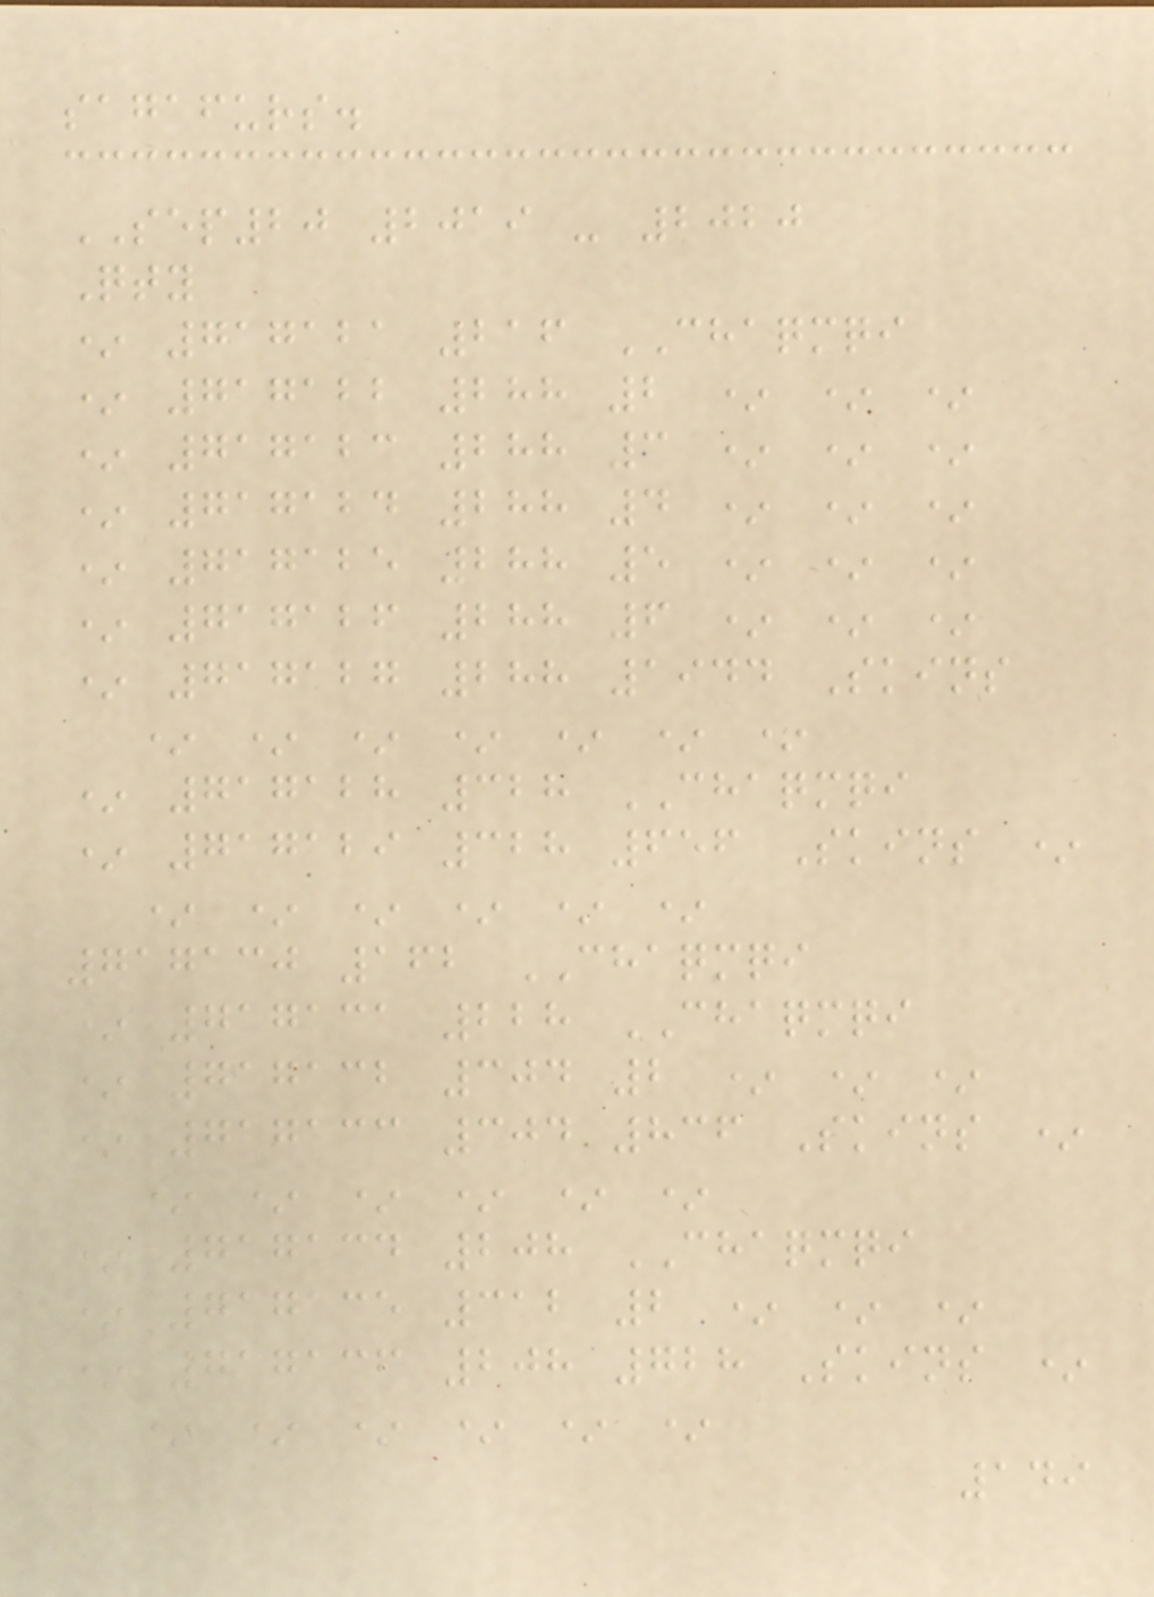sagafurs.
SEP20 2019 - 2020
Qty
* 717121 216 CHAQMQI
* 717122 288 2 * * *
* 717123 288 3 * * *
* 717124 288 4 * * *
* 717125 288 5 * * *
* 717126 288 6 * * *
* 717127 288 1944 Skins
* * * * * * *
* 717128 328 CHAQMQI
* 717129 328 656 Skins *
* * * * * *
717130 162 CHAQMQI
* 717131 228 CHAQMQI
* 717132 304 2 * * *
* 717133 304 836 Skins *
* * * * * *
* 717134 208 CHAQMQI
* 717135 312 2 * * *
* 717136 208 728 Skins *
* * * * * *
149
